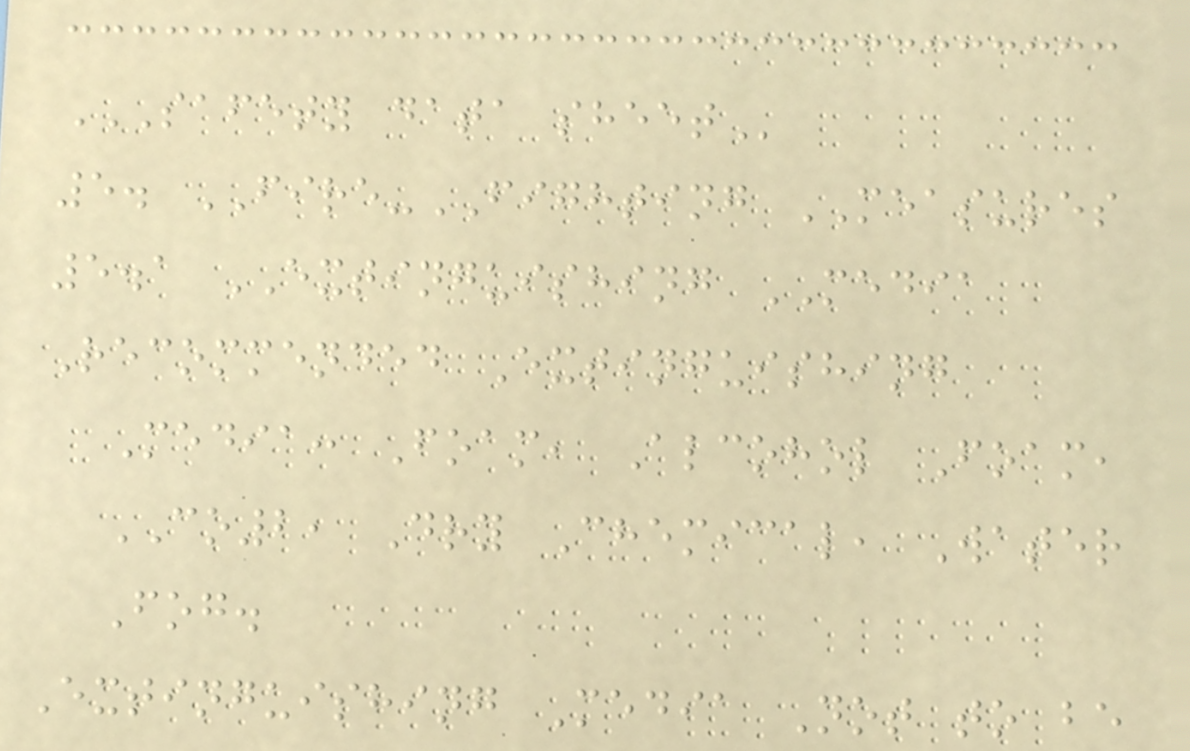SAFETY DATA SHEET
5. FIRE-FIGHTING MEASURES
5.1 EXTINGUISHING MEDIA
Recommended Extinguishing
Media: Foam, Alcohol Foam,
CO2, Dry Chemical, Water
Fog.
Extinguishing Media Not to be
